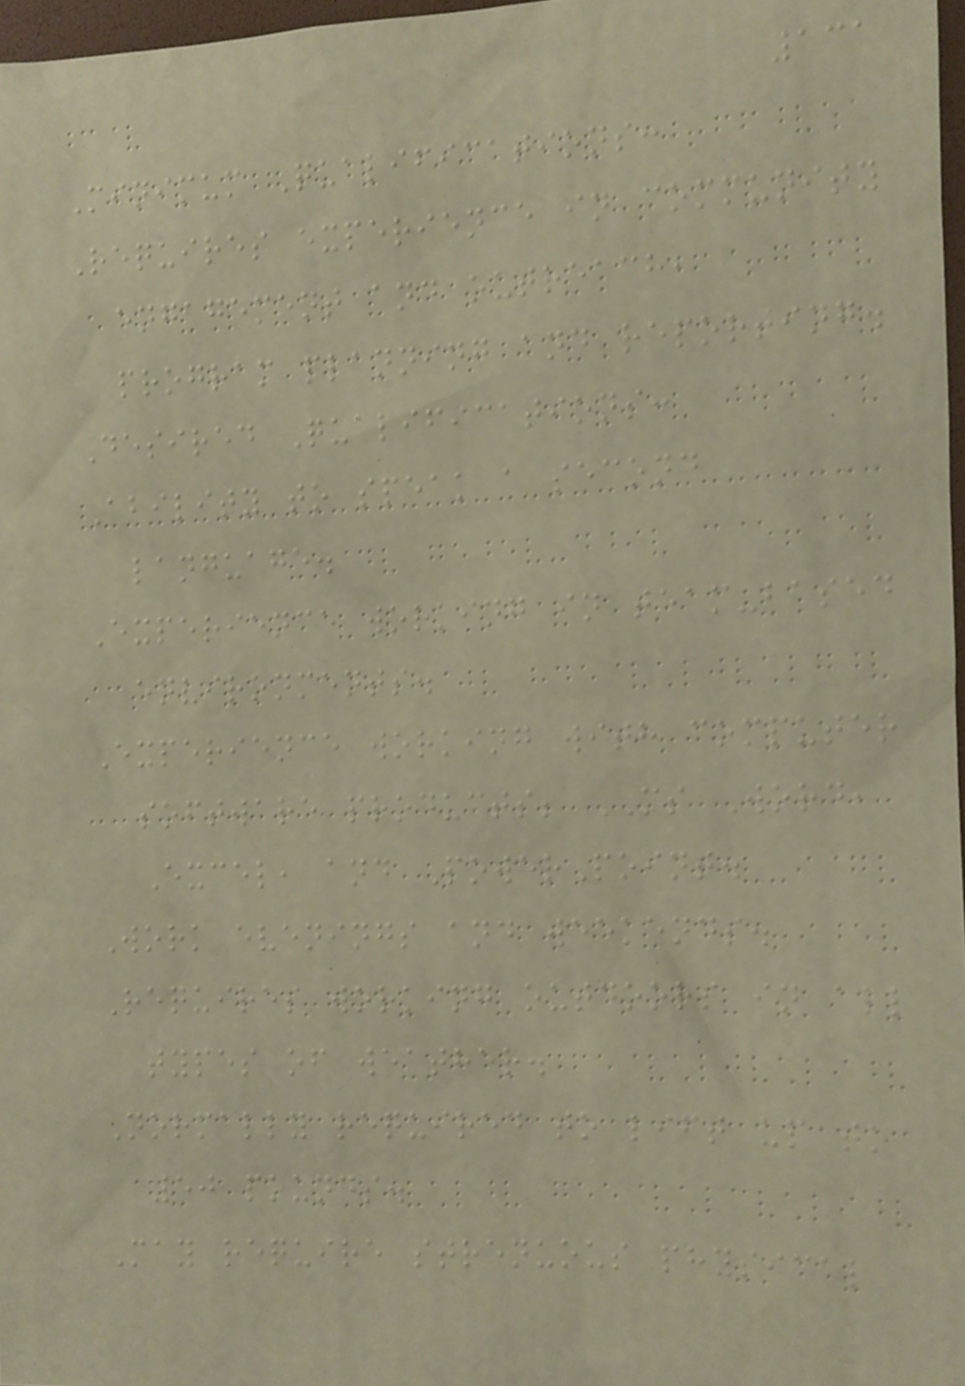131
Minimum Qualifications:
Requires experience in community
engagement and outreach,
program planning and reporting.
Desired Qualifications:
Ability to speak a second
language.
Experience working in team-based
environments.
Experience working with computer
software products; MS Word,
Excel, and PowerPoint.
Work evenings and weekends.
Requires working outdoors in all
types of weather.
Normally required to lift up to
50 pounds.
May require strenuous physical
